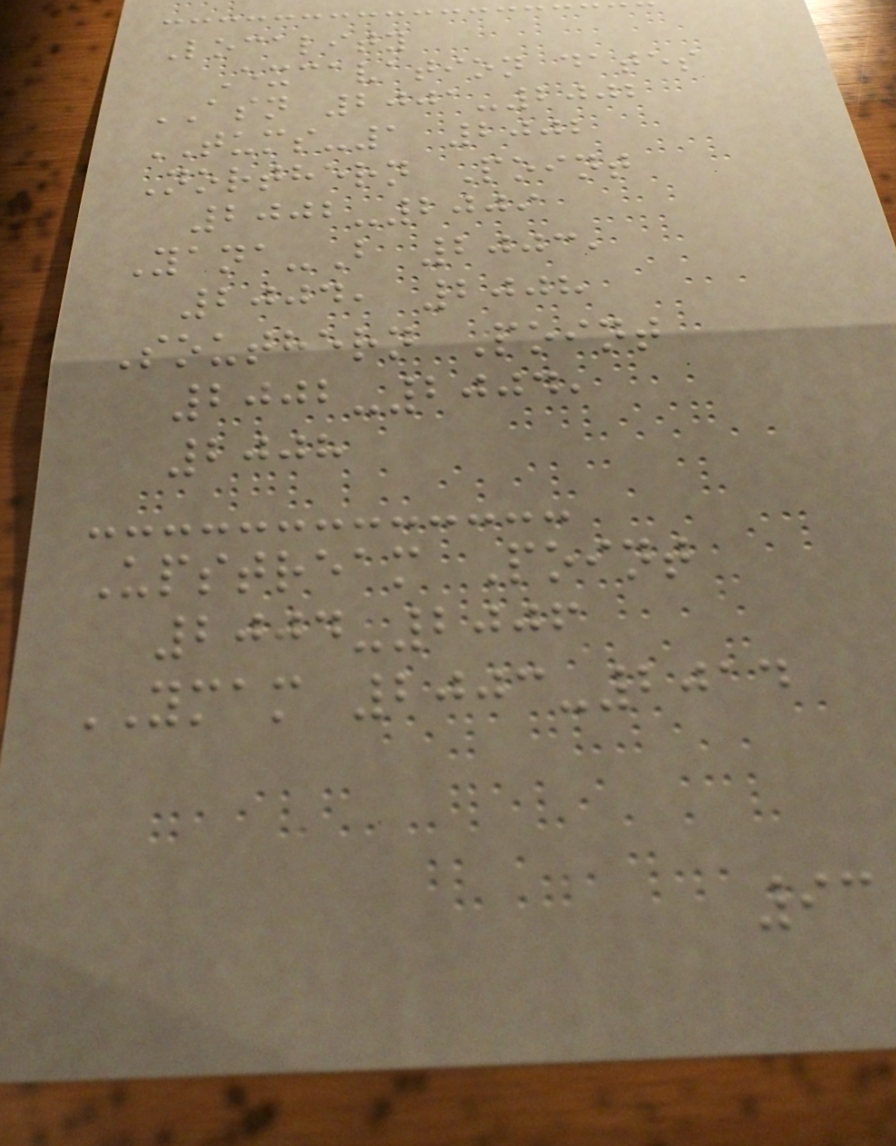Locality
Excavation dates
ASN 2001-2002
TUMS-1 2002
Northern Point
2002-2009
Yana-B 2003,
2004, 2008
Southern Point
2002-2004,
2008
Upstream Point
2004-2006
YMAM 2003-2014
93
